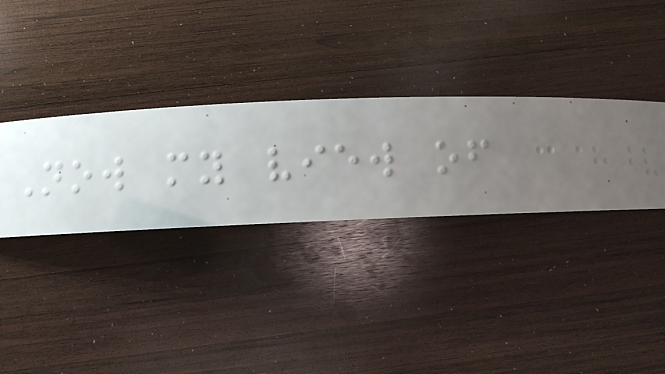Now my view of
